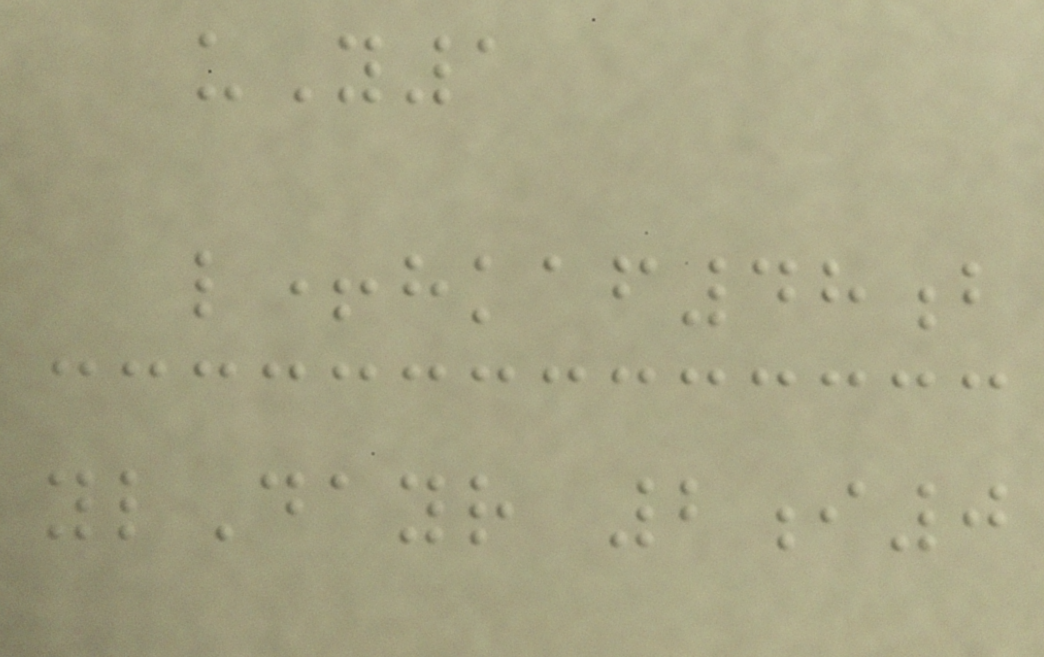uY1
l+hkaf48b
ylDayr 2i0
